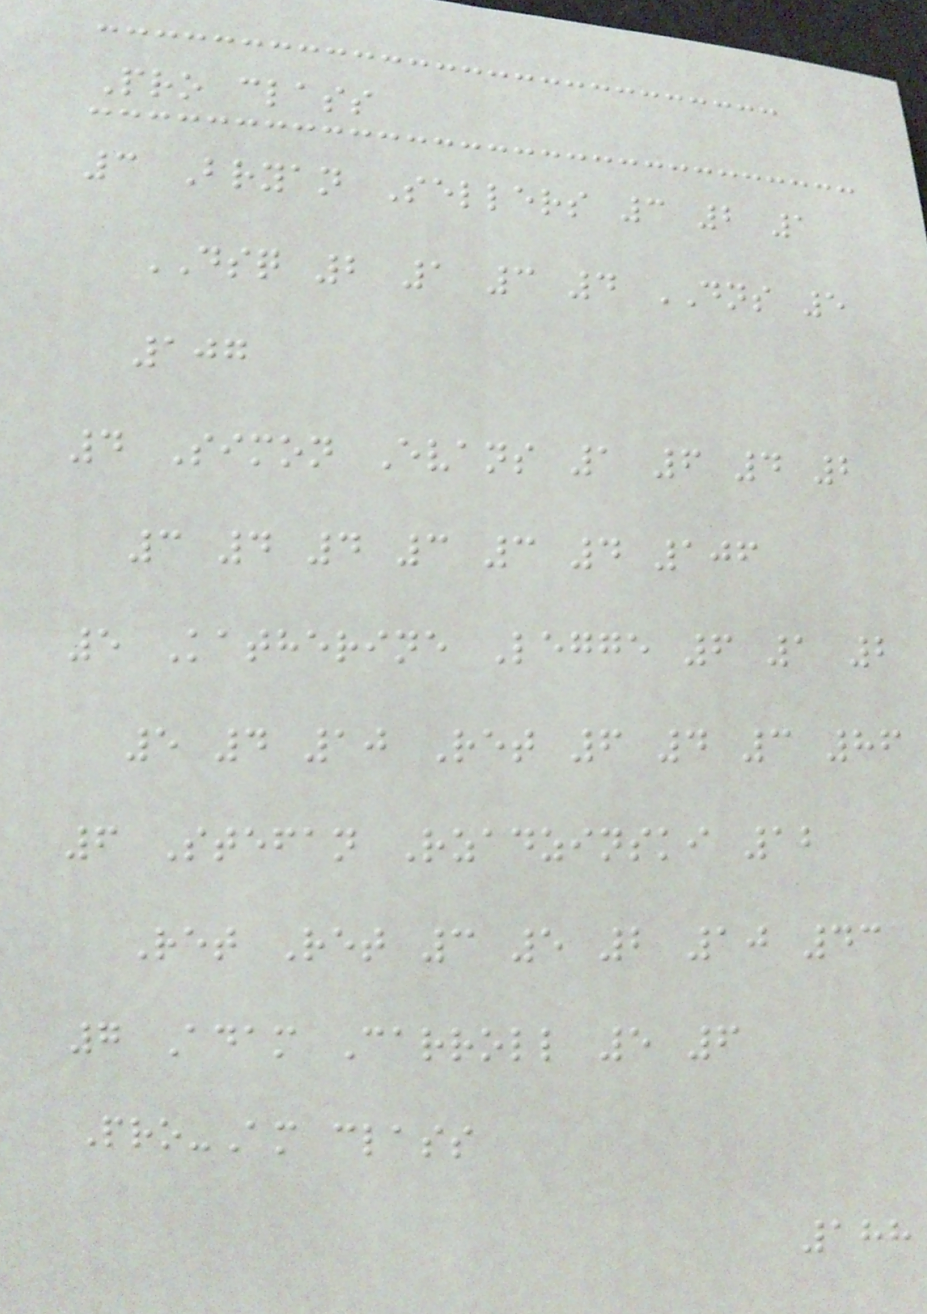Pro class
3 Bryan Sellers 3 2 1
DSQ 2 1 3 4 DNS 5
107
4 Simon Evans 1 6 4 2
3 4 4 3 3 4 106
5 Katherine Legge 6 1 2
5 4 10 Ret 6 4 3 86
6 Stefan Rzadzinski 12
Ret Ret 3 5 2 10 43
7 Adam Carroll 5 6
Pro-Am class
188
